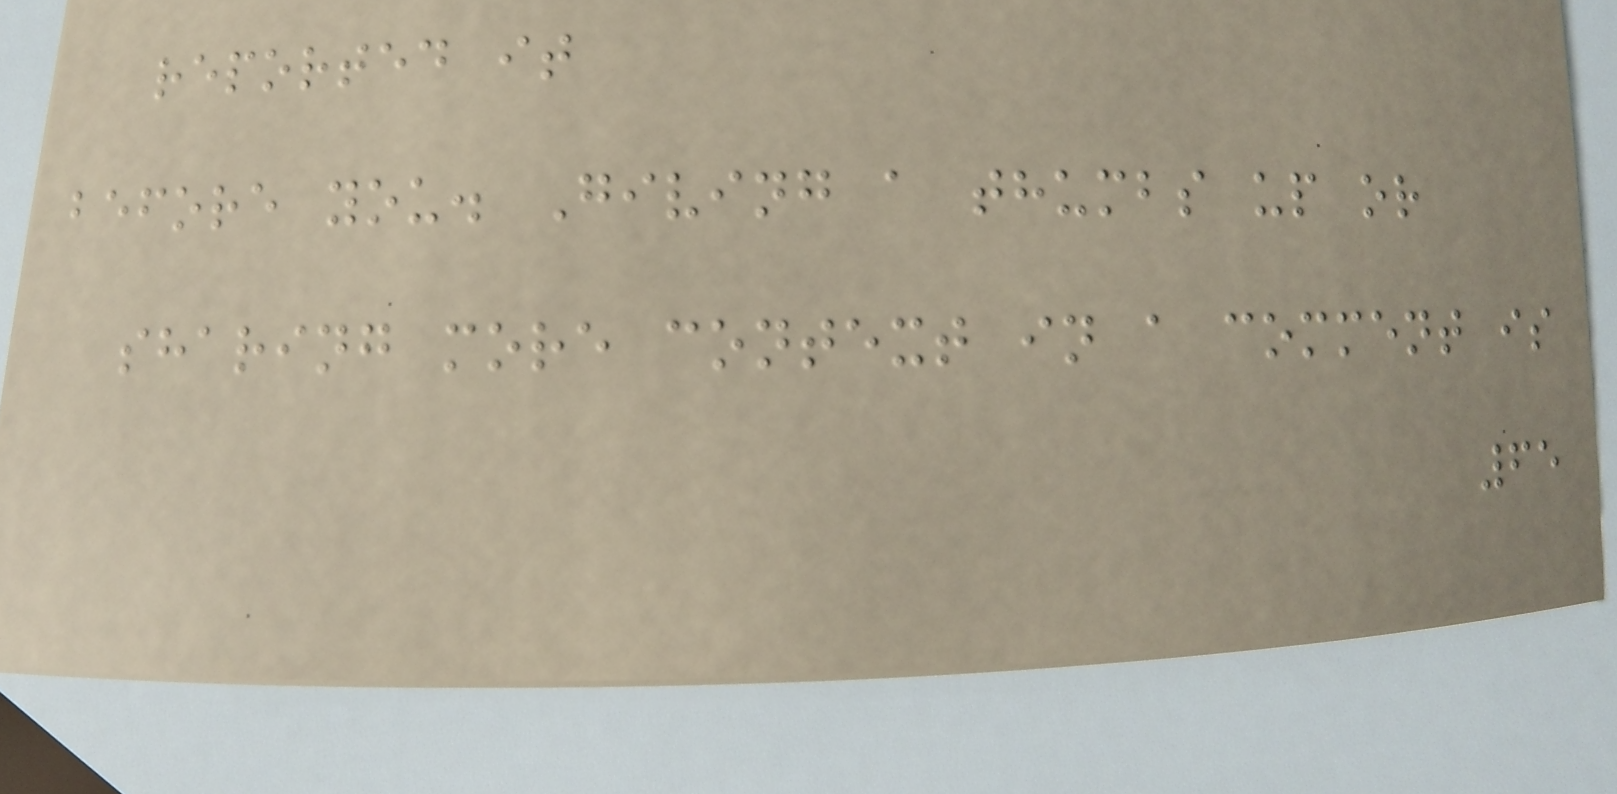reported it
before you. Giving a thumbs up or
sharing more context in a comment is
65
